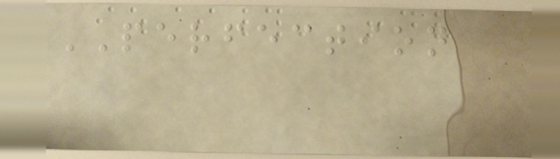PERFECTION
